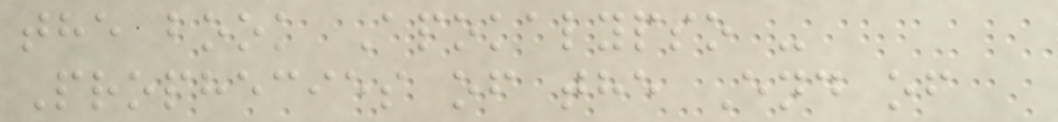the book Apokalypso -
Prophecies of the End of
